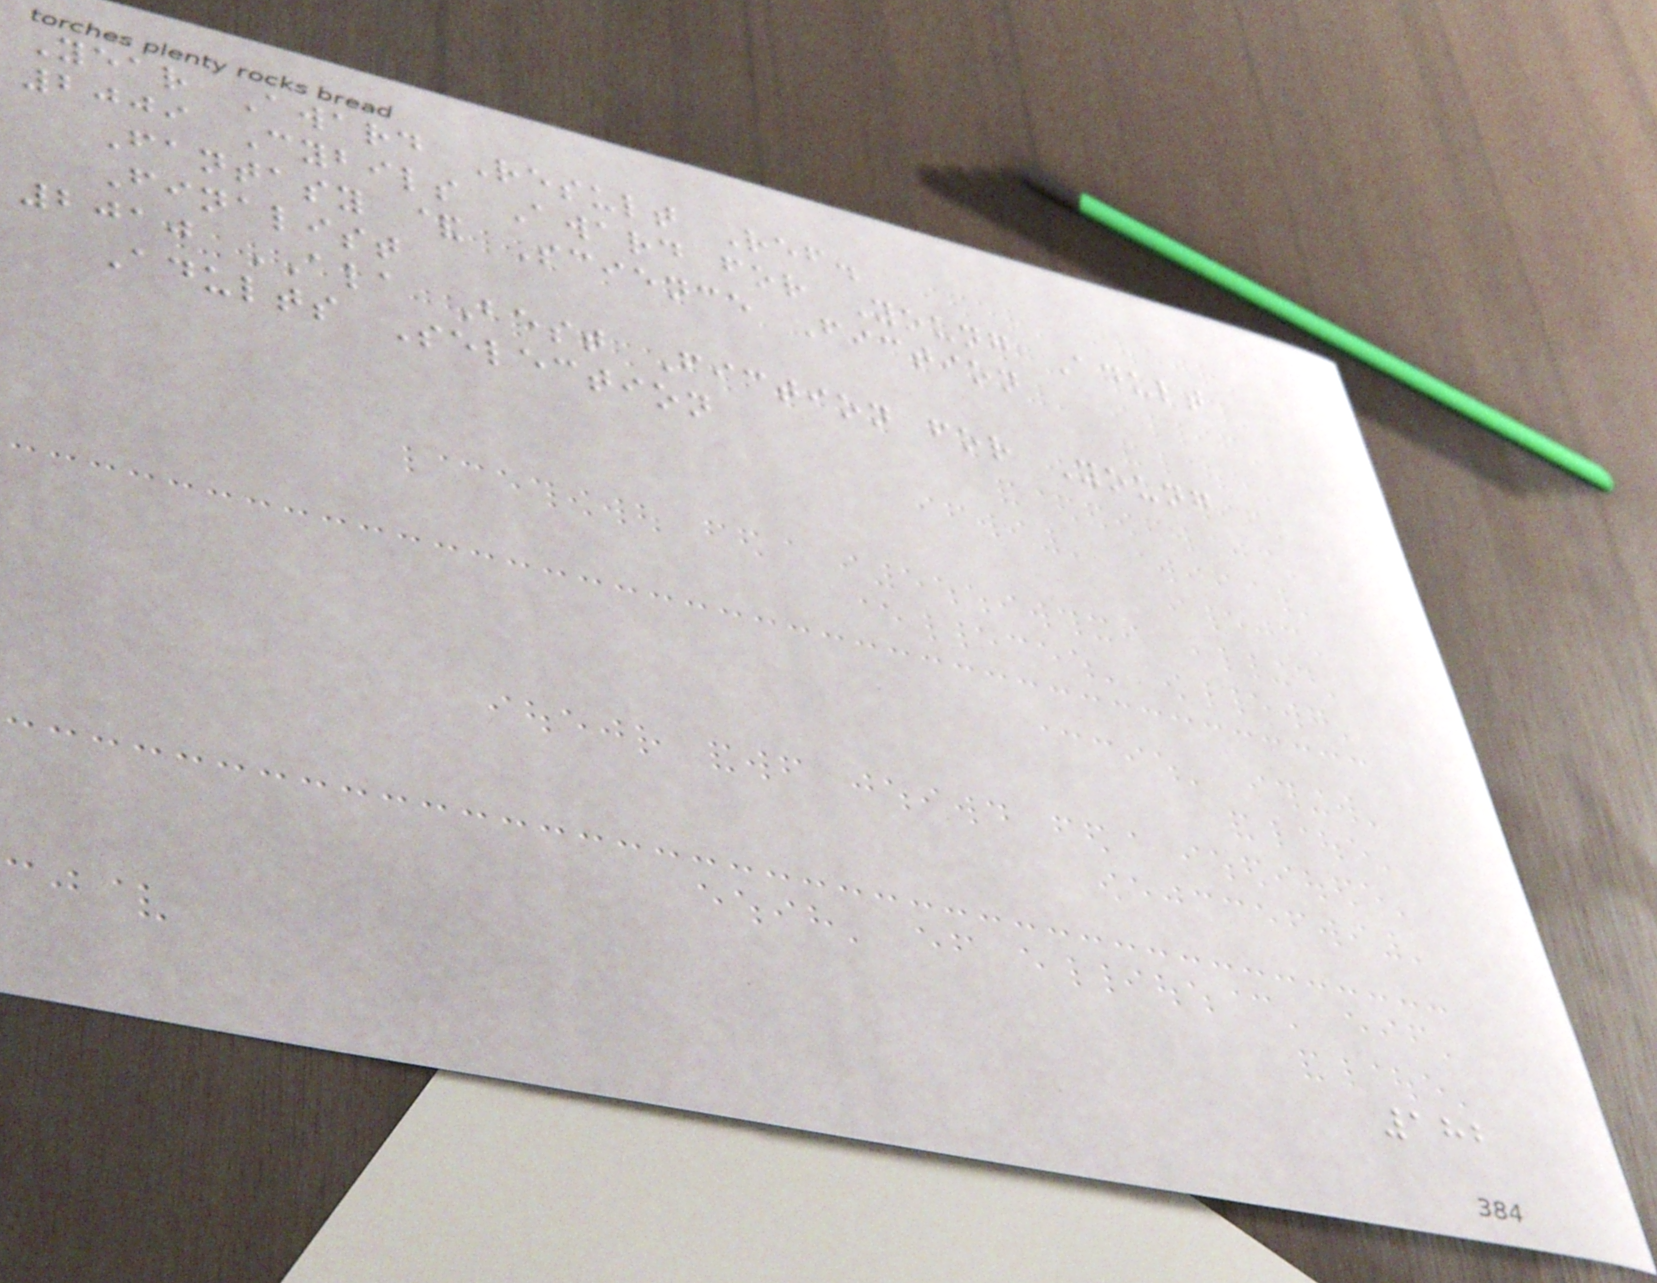Year Award Result Ref.
2009 Cybils Award for Young Adult
Fantasy & Science Fiction
Finalist
2010 ALA Best Fiction for Young
Adults Selection
182
